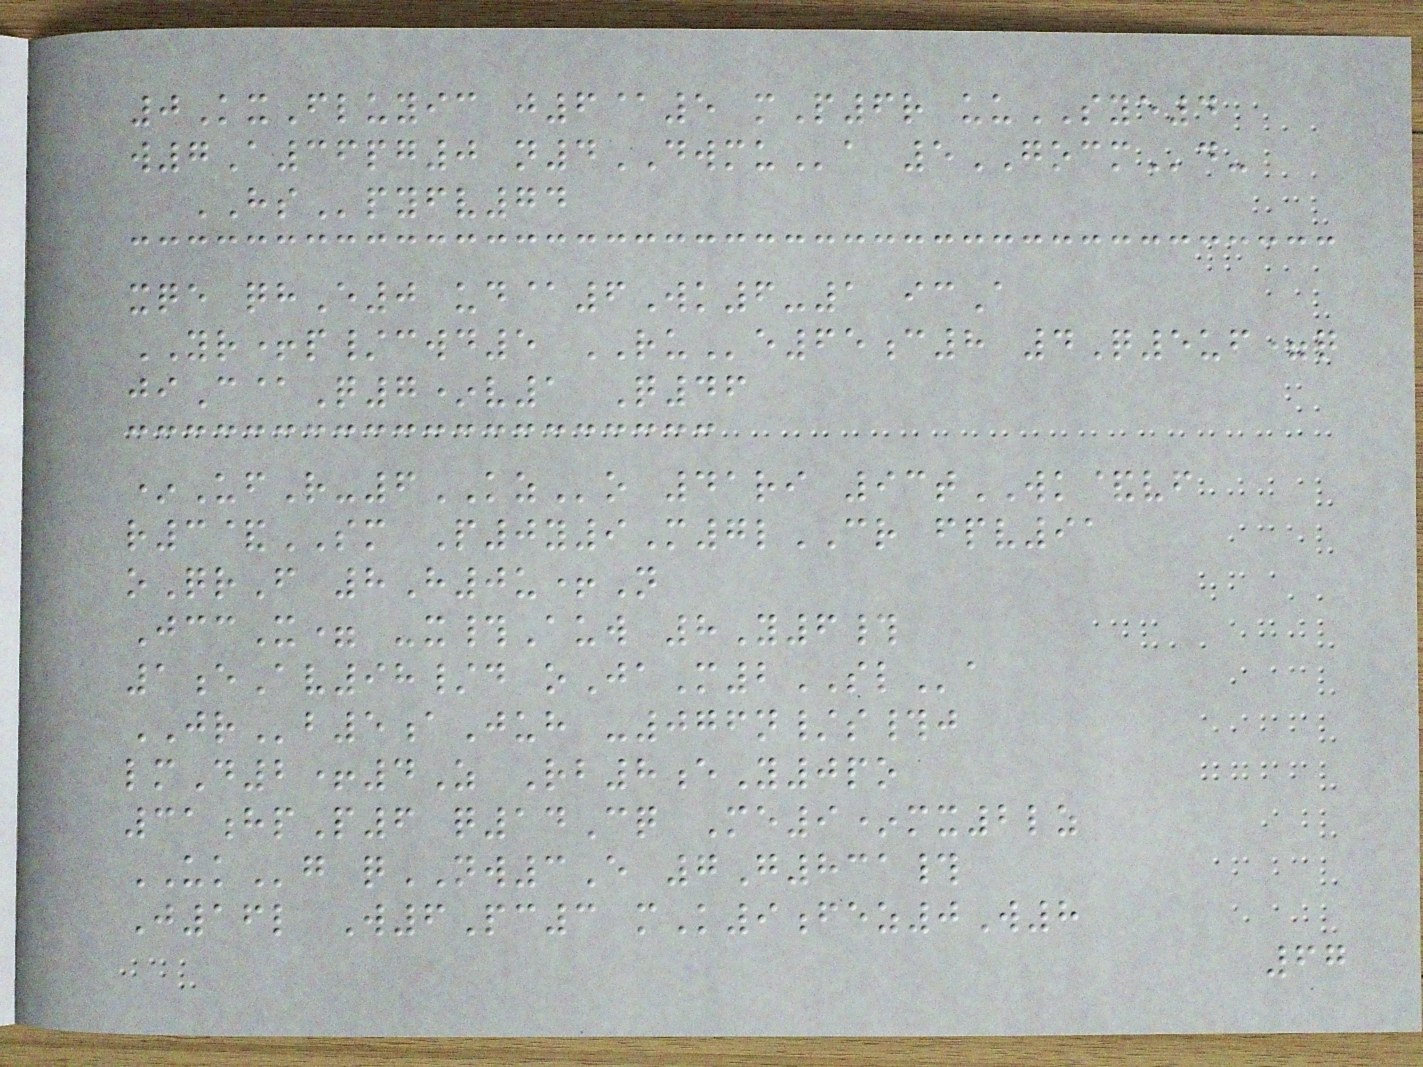0KxFluyic j6@5 mP6r uuSYE4
w7A36pg0 n4DWMUa 5GOCMd-
HSpyfv74
xqe qhE0 ud@6Wk6-1 icA
YR+p/cwd5 RUe65c8 4Q5uf=q
jiC@Q7*v1 Q46
*UfR-6KZo 41ri 93tWK&vf
r3&SM P0y9M7lCR fpv91
oQrF 8H0u+N
JccX= -x#Auw 8Y6#
1eAv98/d oJaM2SLa
JRb5aJuh -076n/s#j
lmD2+4Z Rb8eY0po
31hpP6 q14Cq Me9*mx2lz
UKg qNW3E 7G831#
J16l W6Pc3 mK9fez0W8
67
